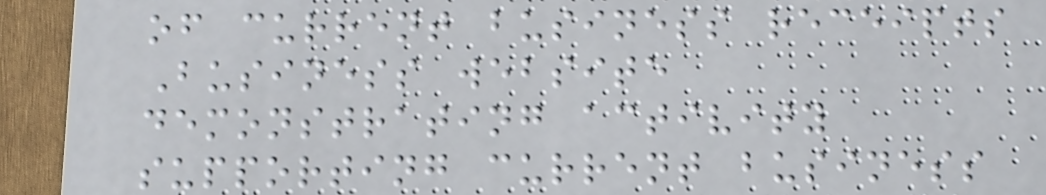of current business receipts
Business website
demonstrating activity
supporting current business
